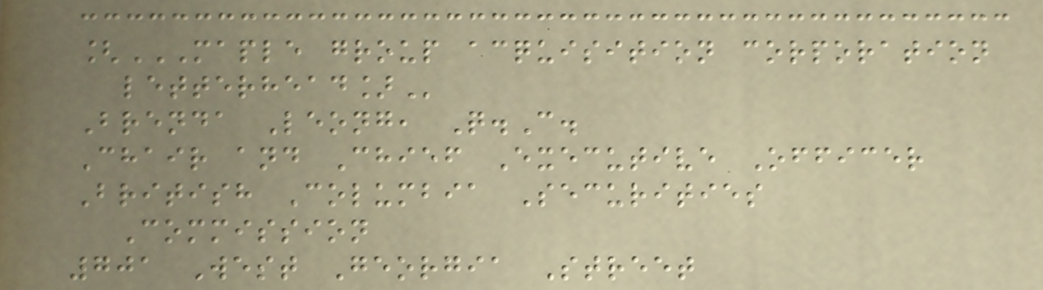[MAPLE GROUP ACQUISITION CORPORATION
LETTERHEAD]
Brenda Leong, Q.C.
Chair and Chief Executive Officer
British Columbia Securities
Commission
701 West Georgia Street
